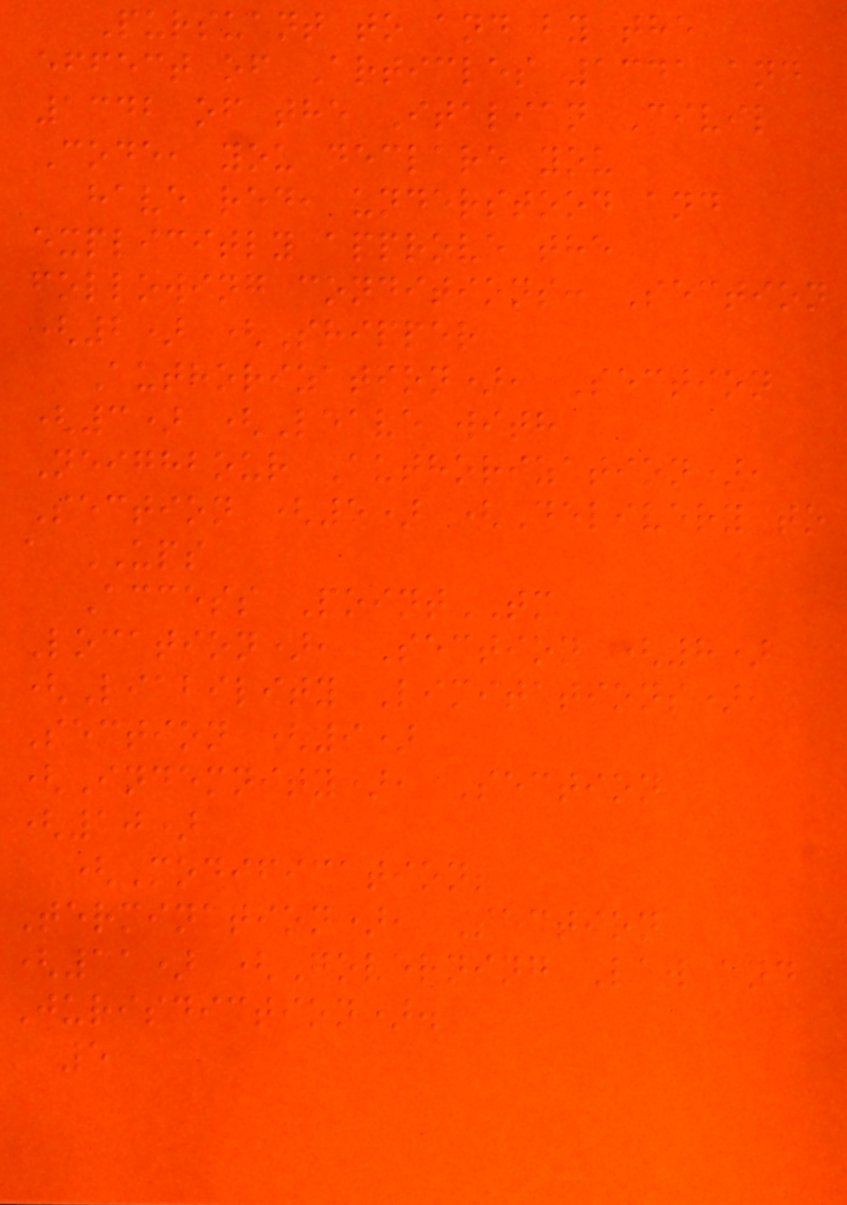Pursuant to and by the
effect of Articles 1341 and
1342 of the Italian Civil
Code, you declare you
have red, understood and
explicitly approve the
following conditions: Section
(2) (Shipper
Authorization), Section
(3) (Leave with
Neighbour Authorization),
Section (5) (Delivery to
a UPS
Access PointTM
Location), Section (8)
(Liability Limitations),
Section (9)
(Indemnity), Section
(10)
(Modification;
Termination), Section
(11) (Governing Law and
Jurisdiction).
5
